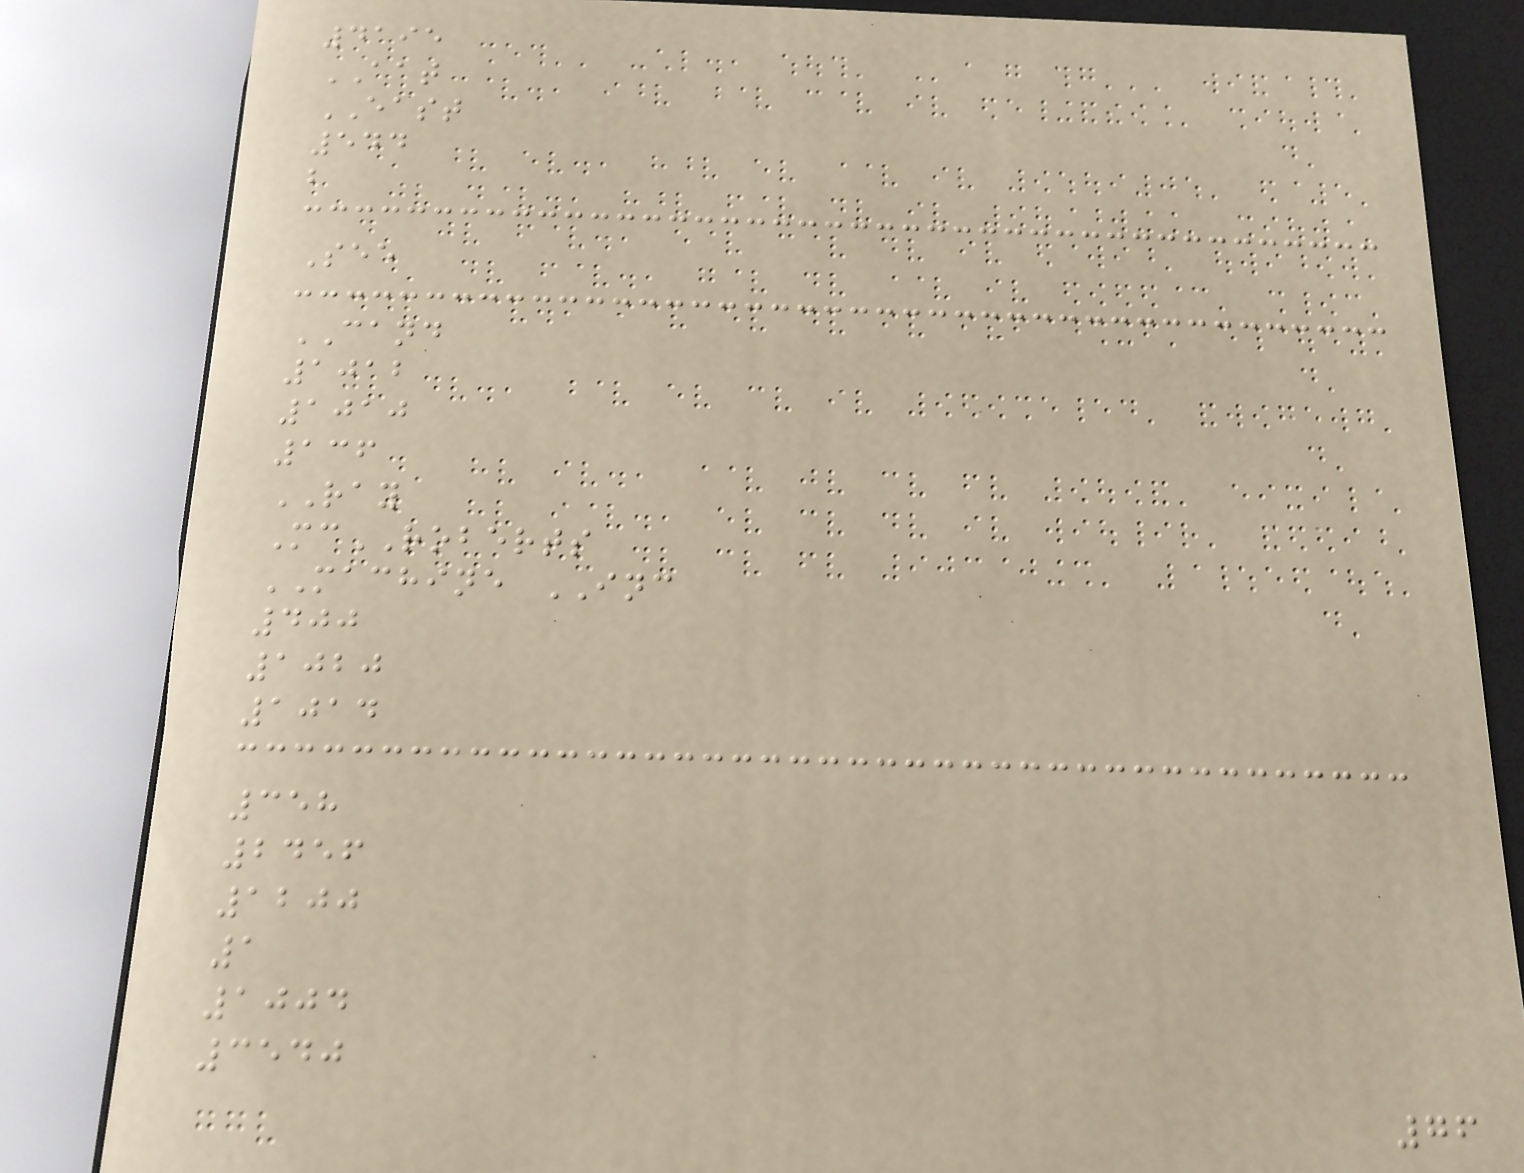4195
AAT
EAST
544
b
See
CAND
1012
1010
136
RAY
McROBERTS
MACHINE INC
400
1020
1014
358
2456
1200
1
1004
3540
76
